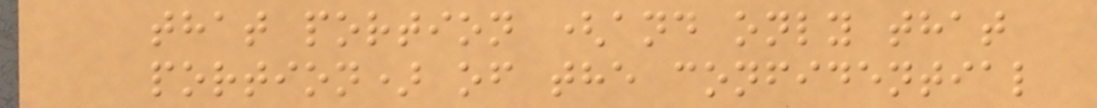that portion (and only that
portion) of the confidential
